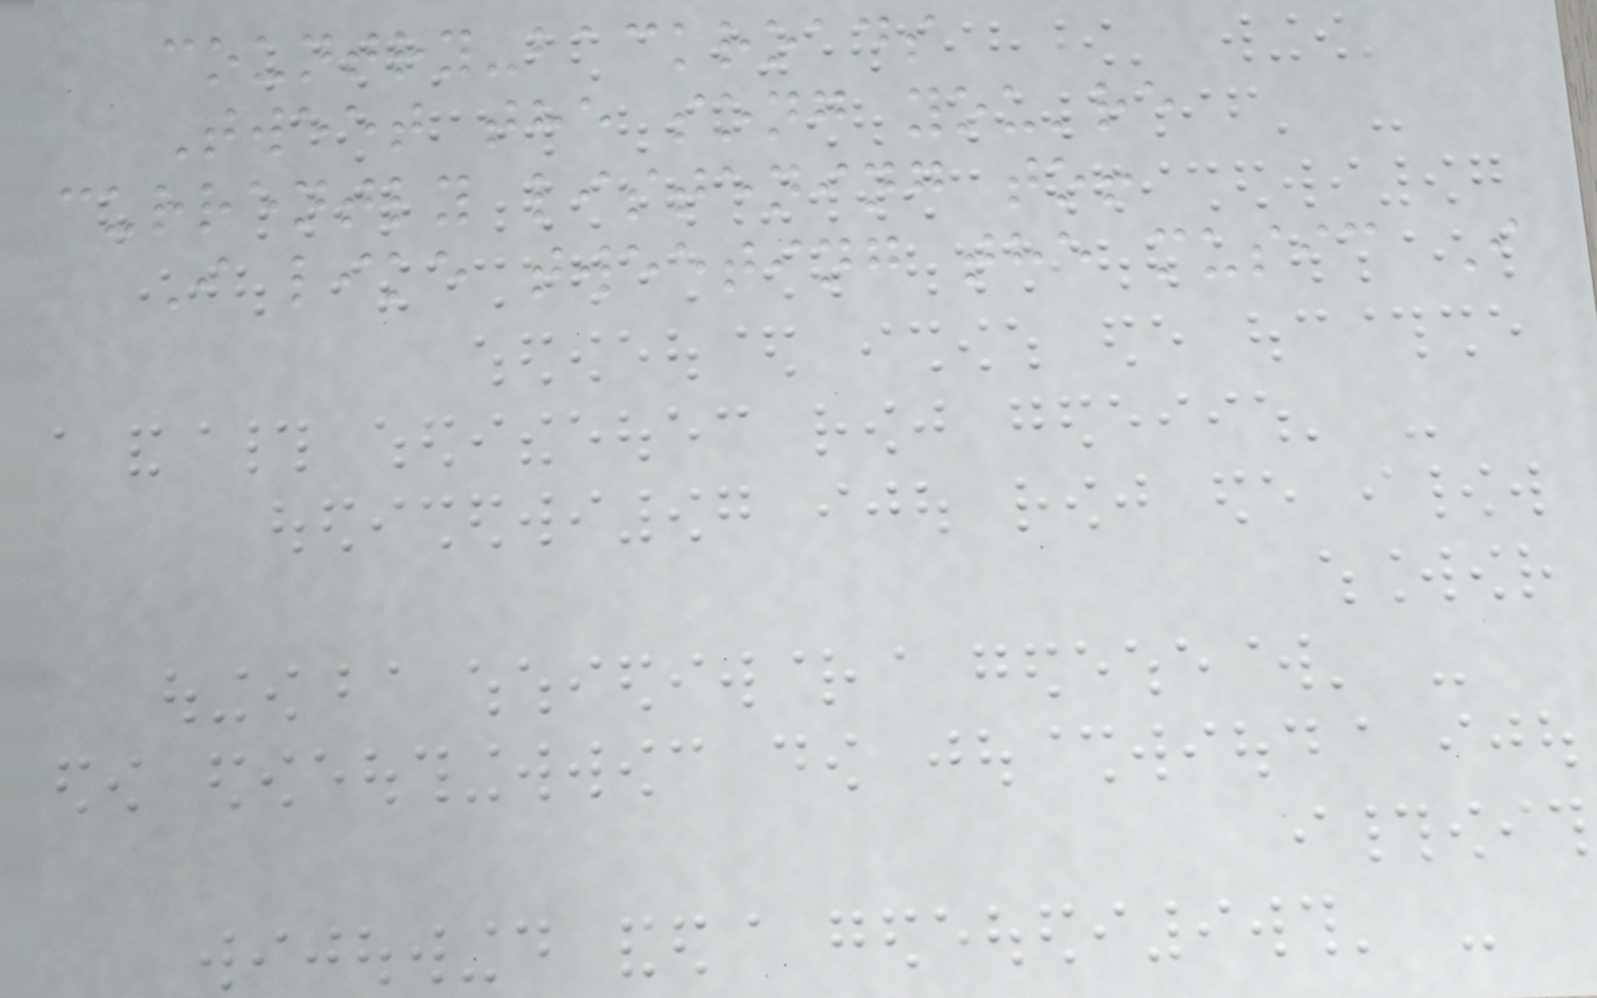country-backroads
Tweet the song you're
currently listening to!
I like tweeting the music I
